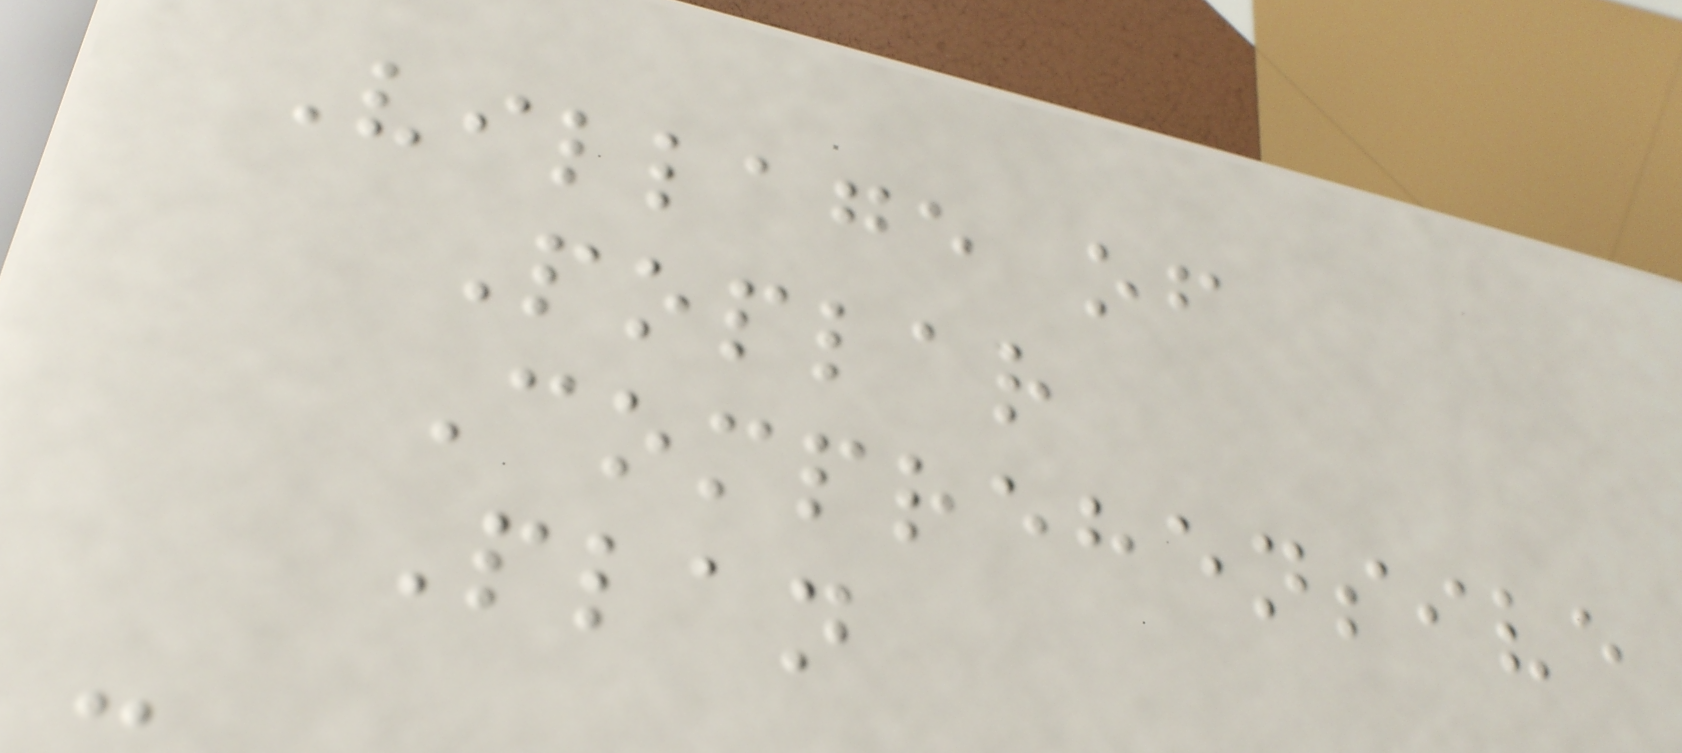Village of
Poplar
Comprehensive
Plan
-
